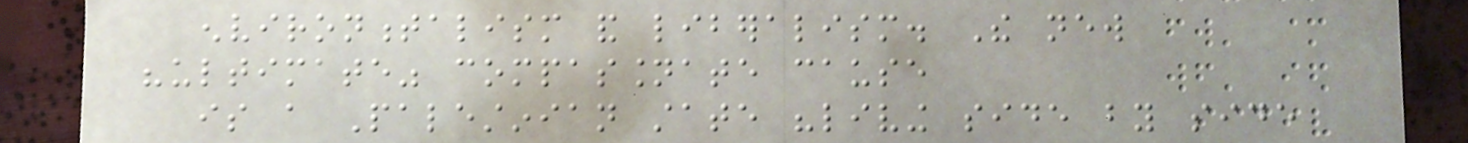environmentalism and liberalism. The new
"ultimate" compassionate cause
is a Palestinian state "living side by side
